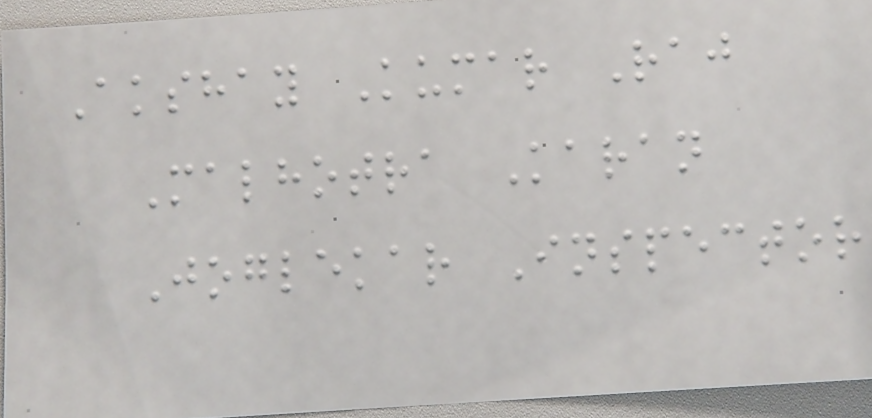Akshay Kumar Raj
Malhotra Karan
Joglekar Inspector
